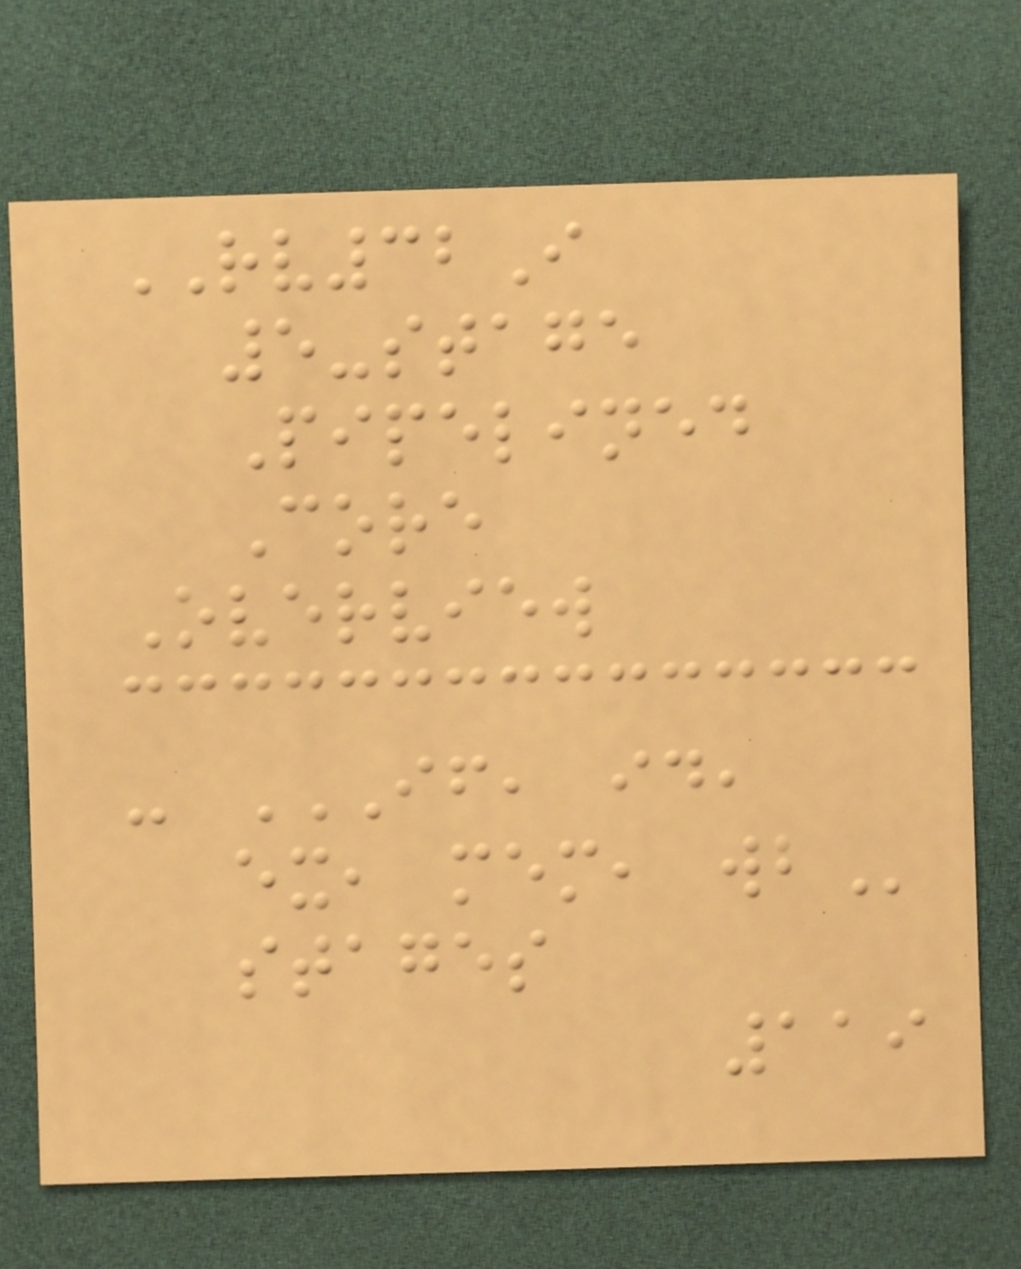RV32I
5-stage
Pipelined
Core
Overview
- IF, ID,
EX, MEM, WB
stages
119
